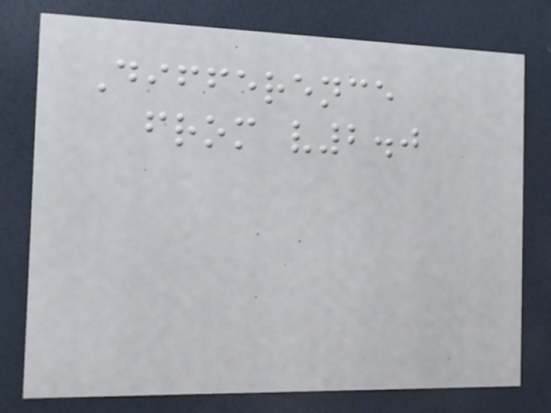Difference
from v2.0
